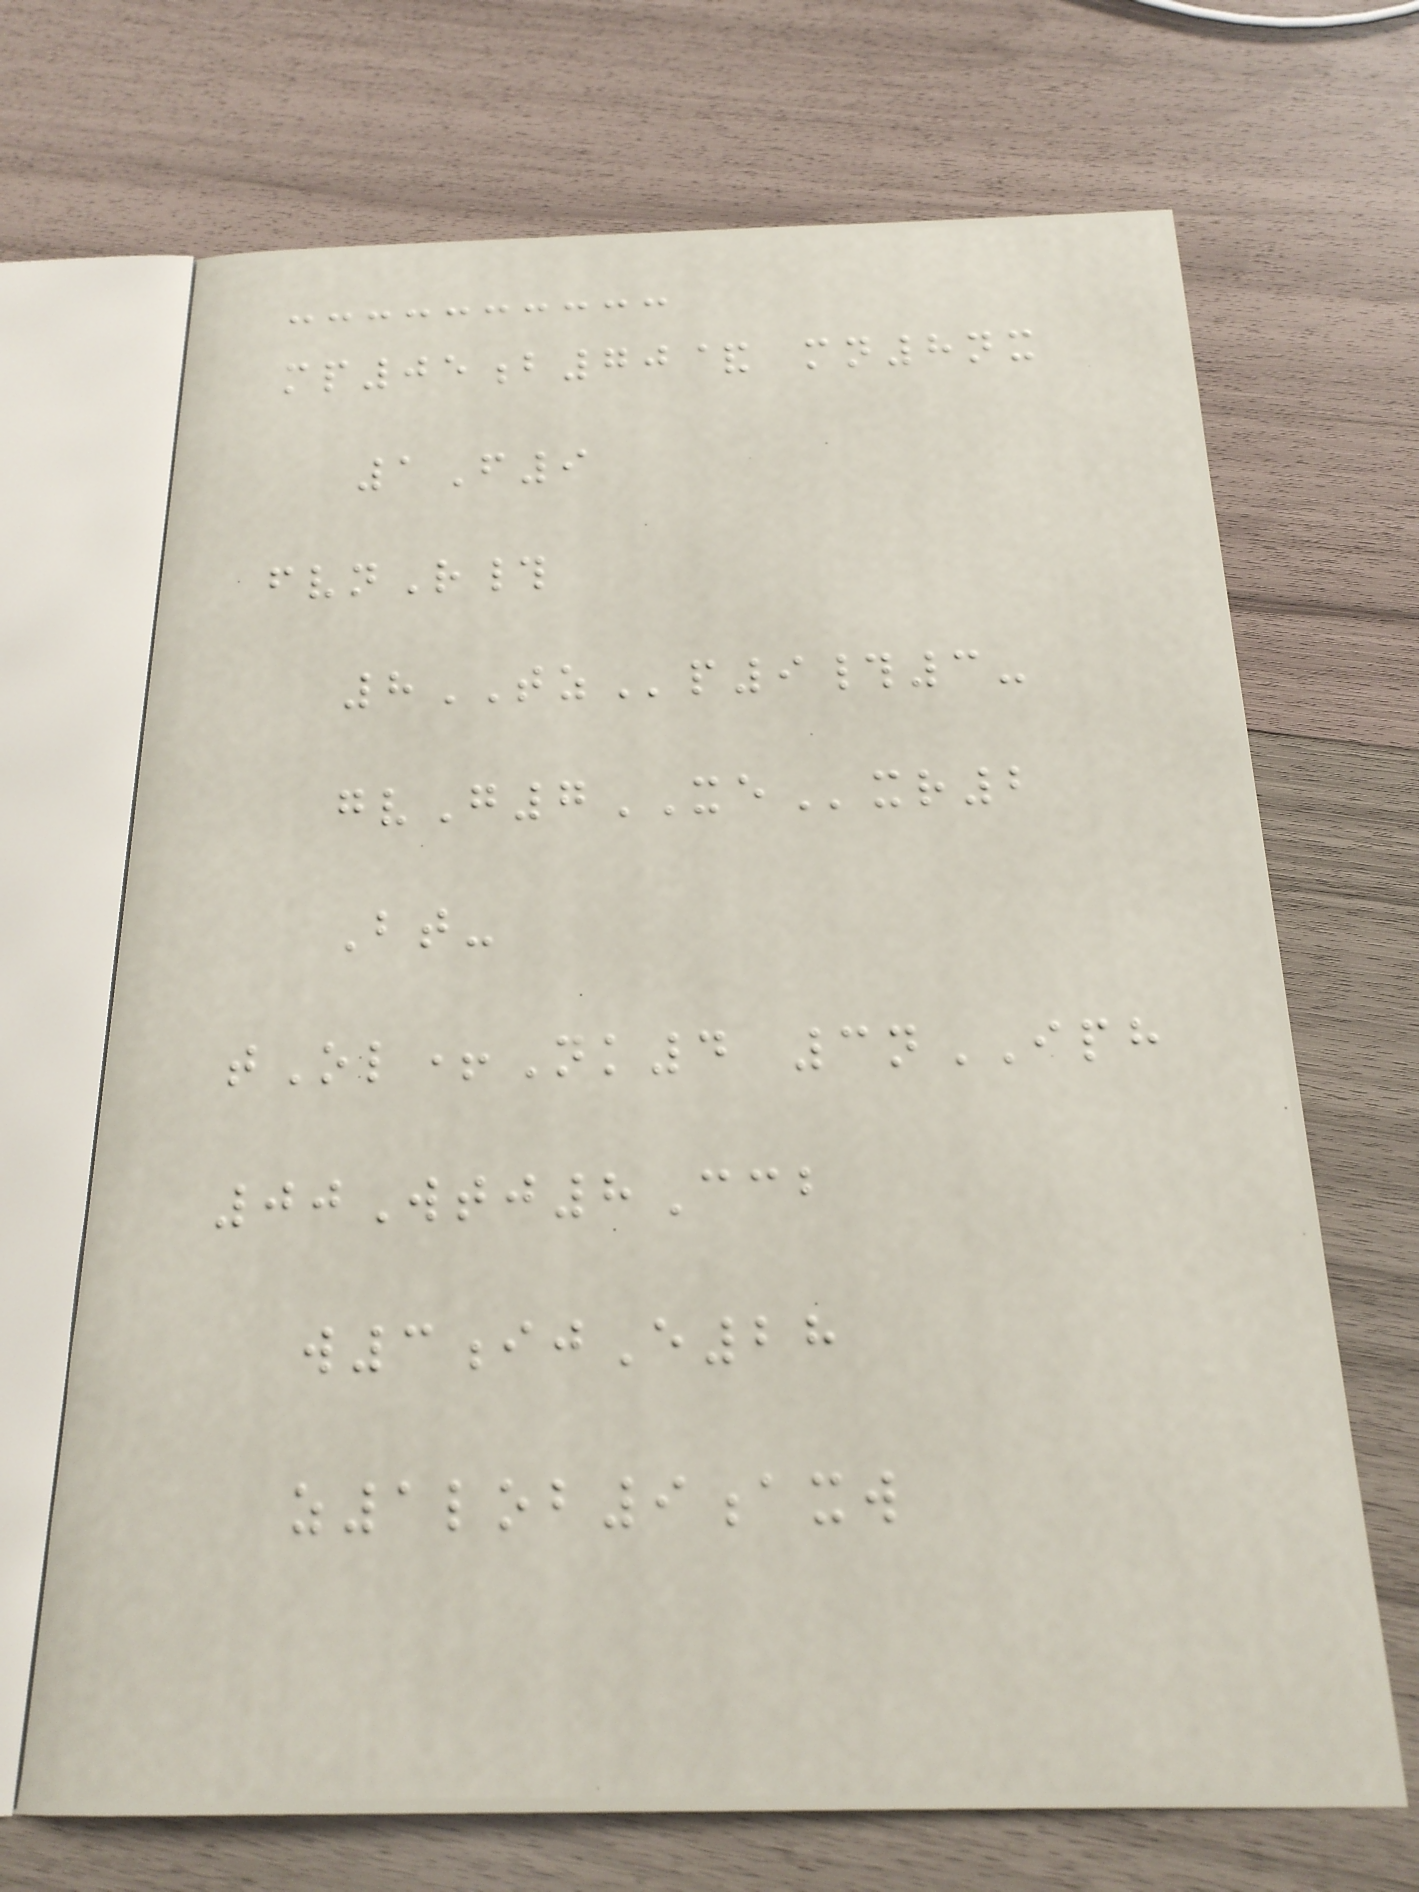mp05b70& mn8nx
1F9
fvnR#
8TZp9#3-
gvG7XExr2
Bt-
tOl+Nk4 3nIPH
00Wtj8Ccb
w3ijE28
z1lob9axw
